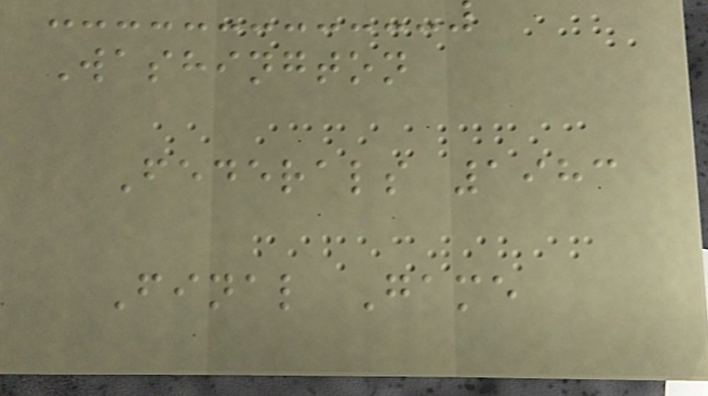Washington
Federals 1983
Final Game
